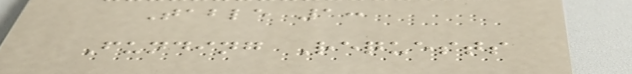Table 1:
Funding Requests
